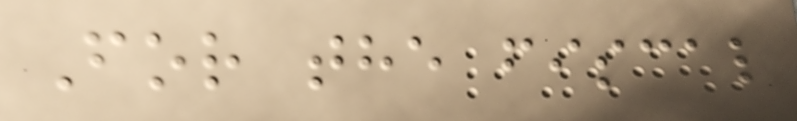For the fiscal
